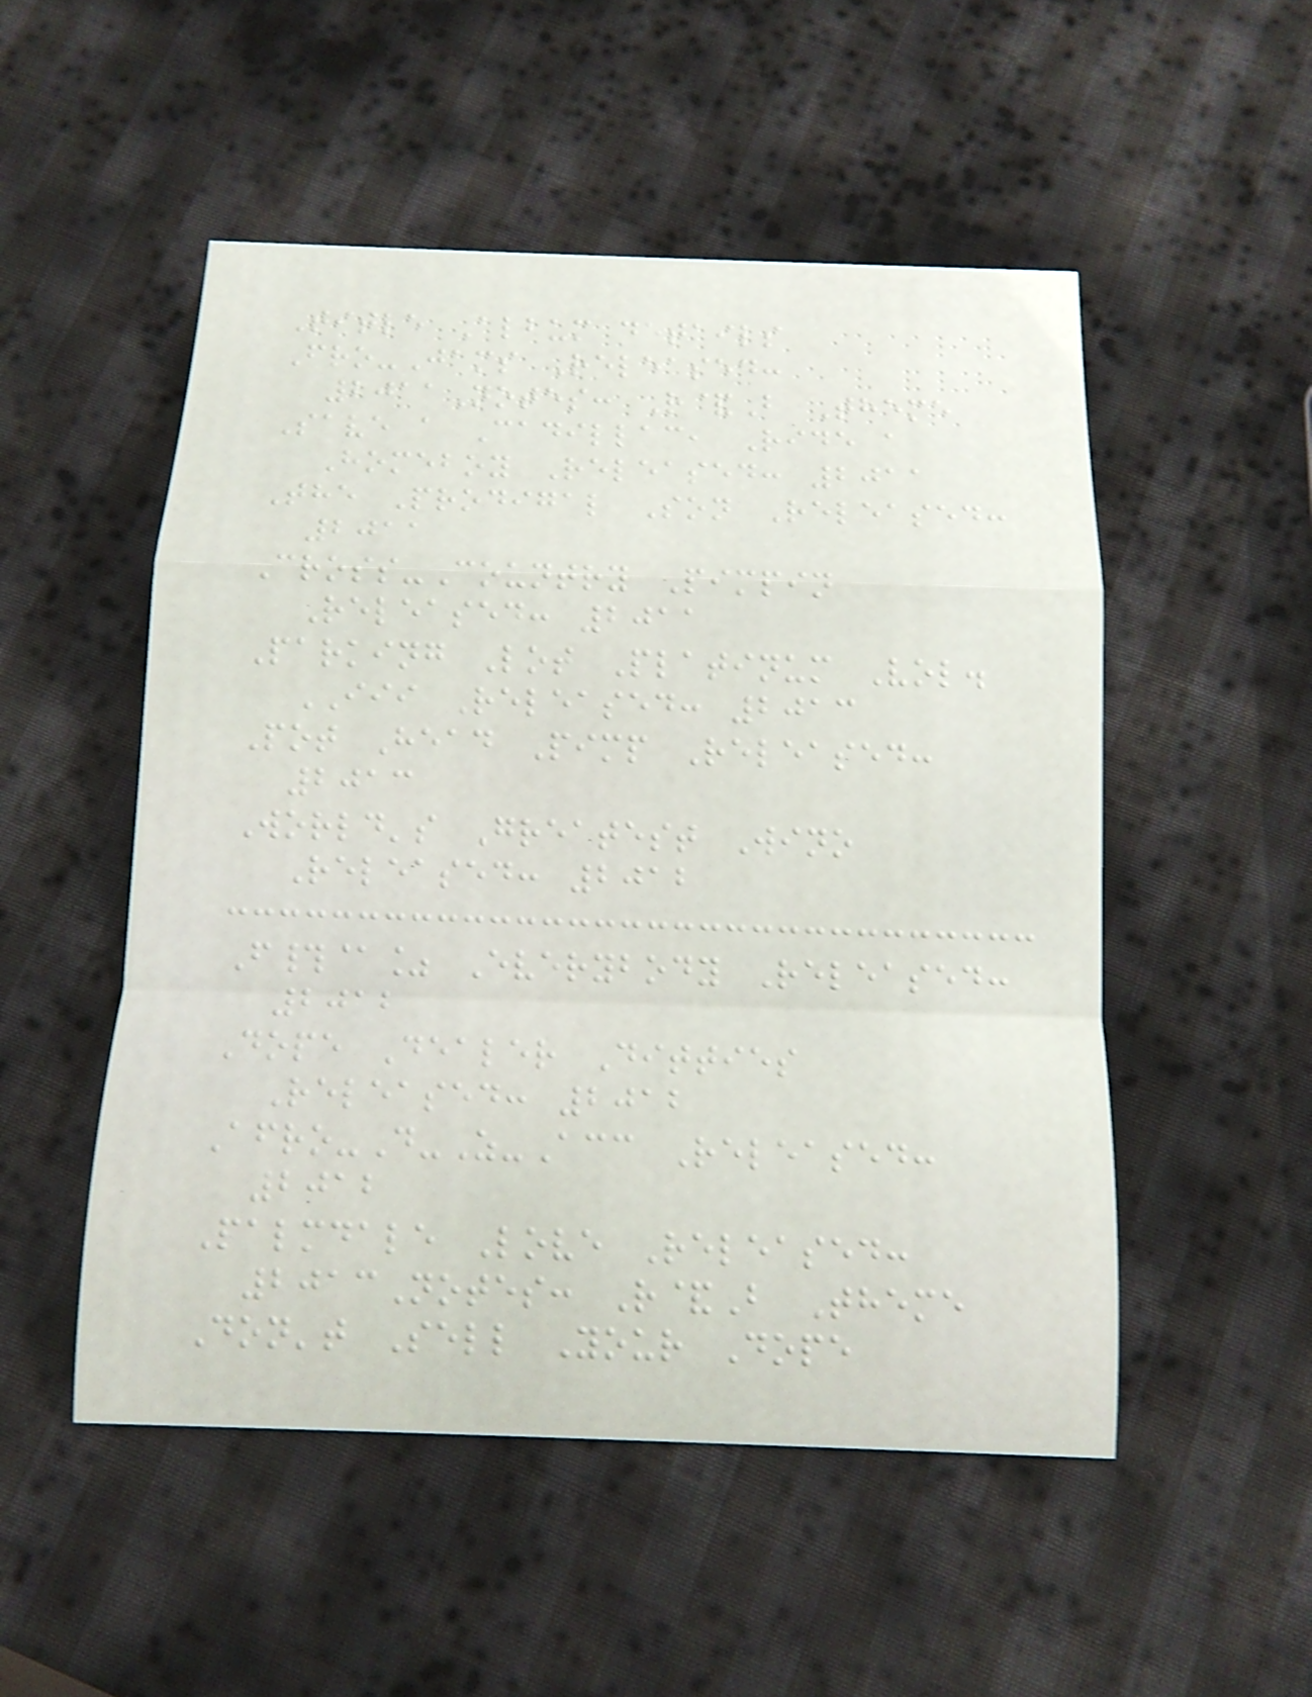Title Album details
Fro-Jams Released:
2011Notes: R&B Theme
Save a Cadillac, Ride a
Homeboy Released: 2011
The Prodigal Son Released:
2011
Cross-Country Pimpin
Released: 2011
Parking Lot Platinum Vol.
III Released: 2013
Pot Head Pimp Released:
2013
World's Greatest Wino
Released: 2012
F#@% Everybody Released:
2012
Dope Dealer Ditties
Released: 2012
Afro-D-Z-Acc Released:
2012
Palmdale Love Released:
2013Notes: R&B Theme
Don't Sell Your Dope
